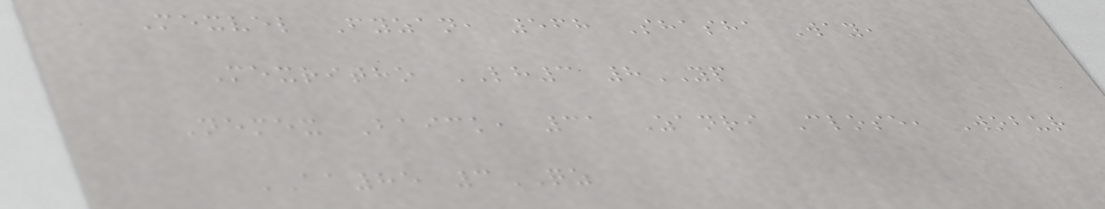Mexvel Fyzan, 568 Shasha Way,
Mexritho LH3 8YP
Nemex Baick, 31 Zanri Close, Wobur
AA85 3QZ
